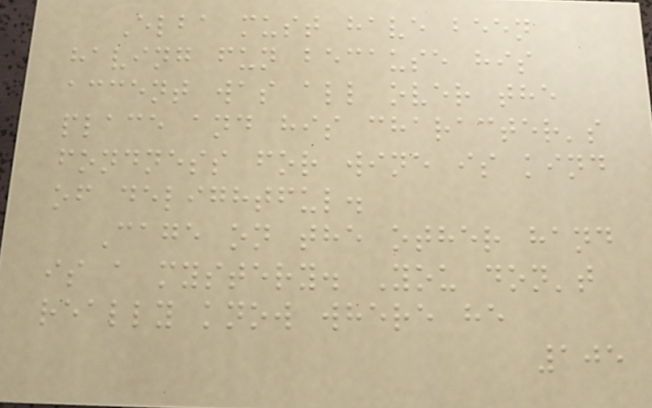Elba must have been
having fun because his
accent was all over the
place and his character's
fondness for wine is kind
of delightful.
Cage on the other hand
is a mystery. You don't
really know where he
105
